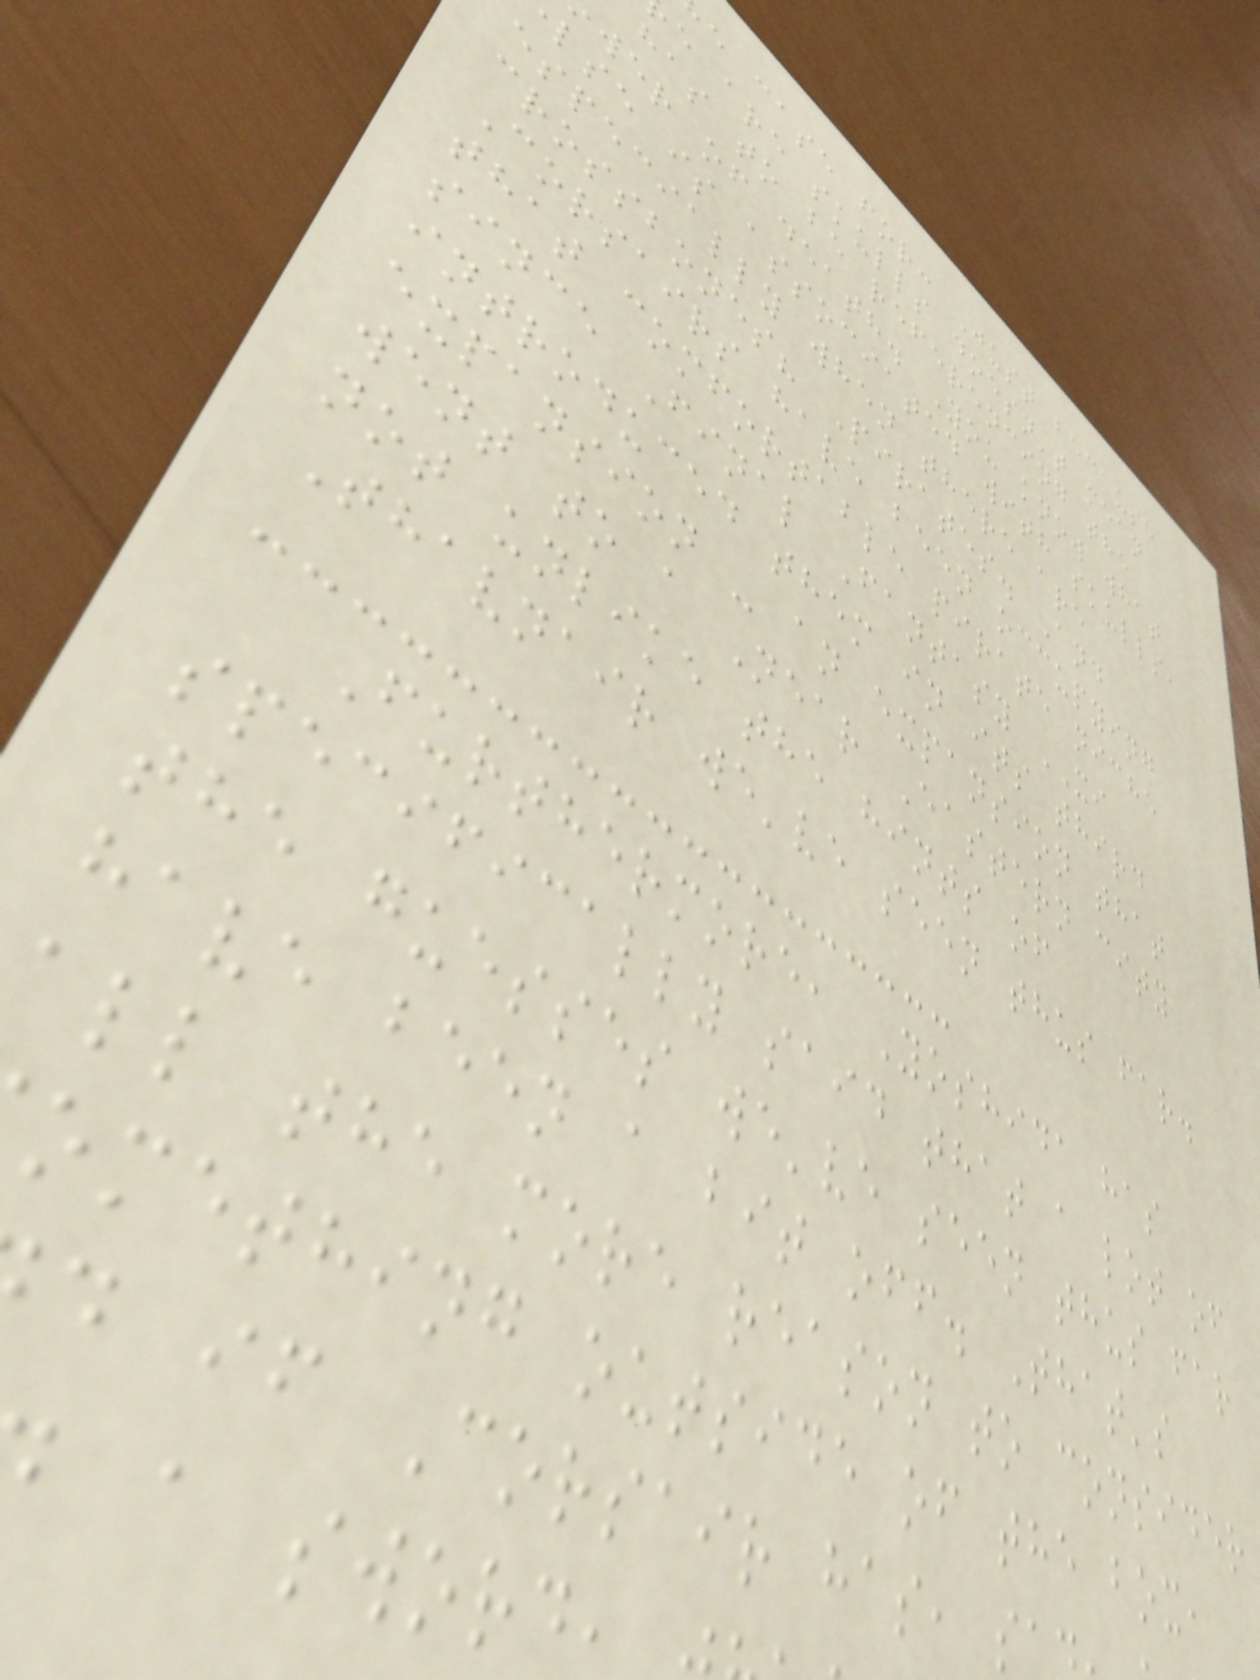e case for: Just because
e are skulls doesn't mean
has to be referencing the
wer of death. You know what
lse is associated with skulls,
especially when there are
crossbones? Pirates. And
Corsairs have been occupying
that comfortable pirate niche
since Final Fantasy XI
introduced them in its third
expansion - an expansion that
went to a Near Eastern city
not unlike the hints of
Thavnair we've seen thus far.
Furthermore, Yoshida has
specifically said that a lot of
the guesses we've seen thus far
have been a bit off. That's
all the more reason to consider
omething outside of the box,
d if Corsair has, s
